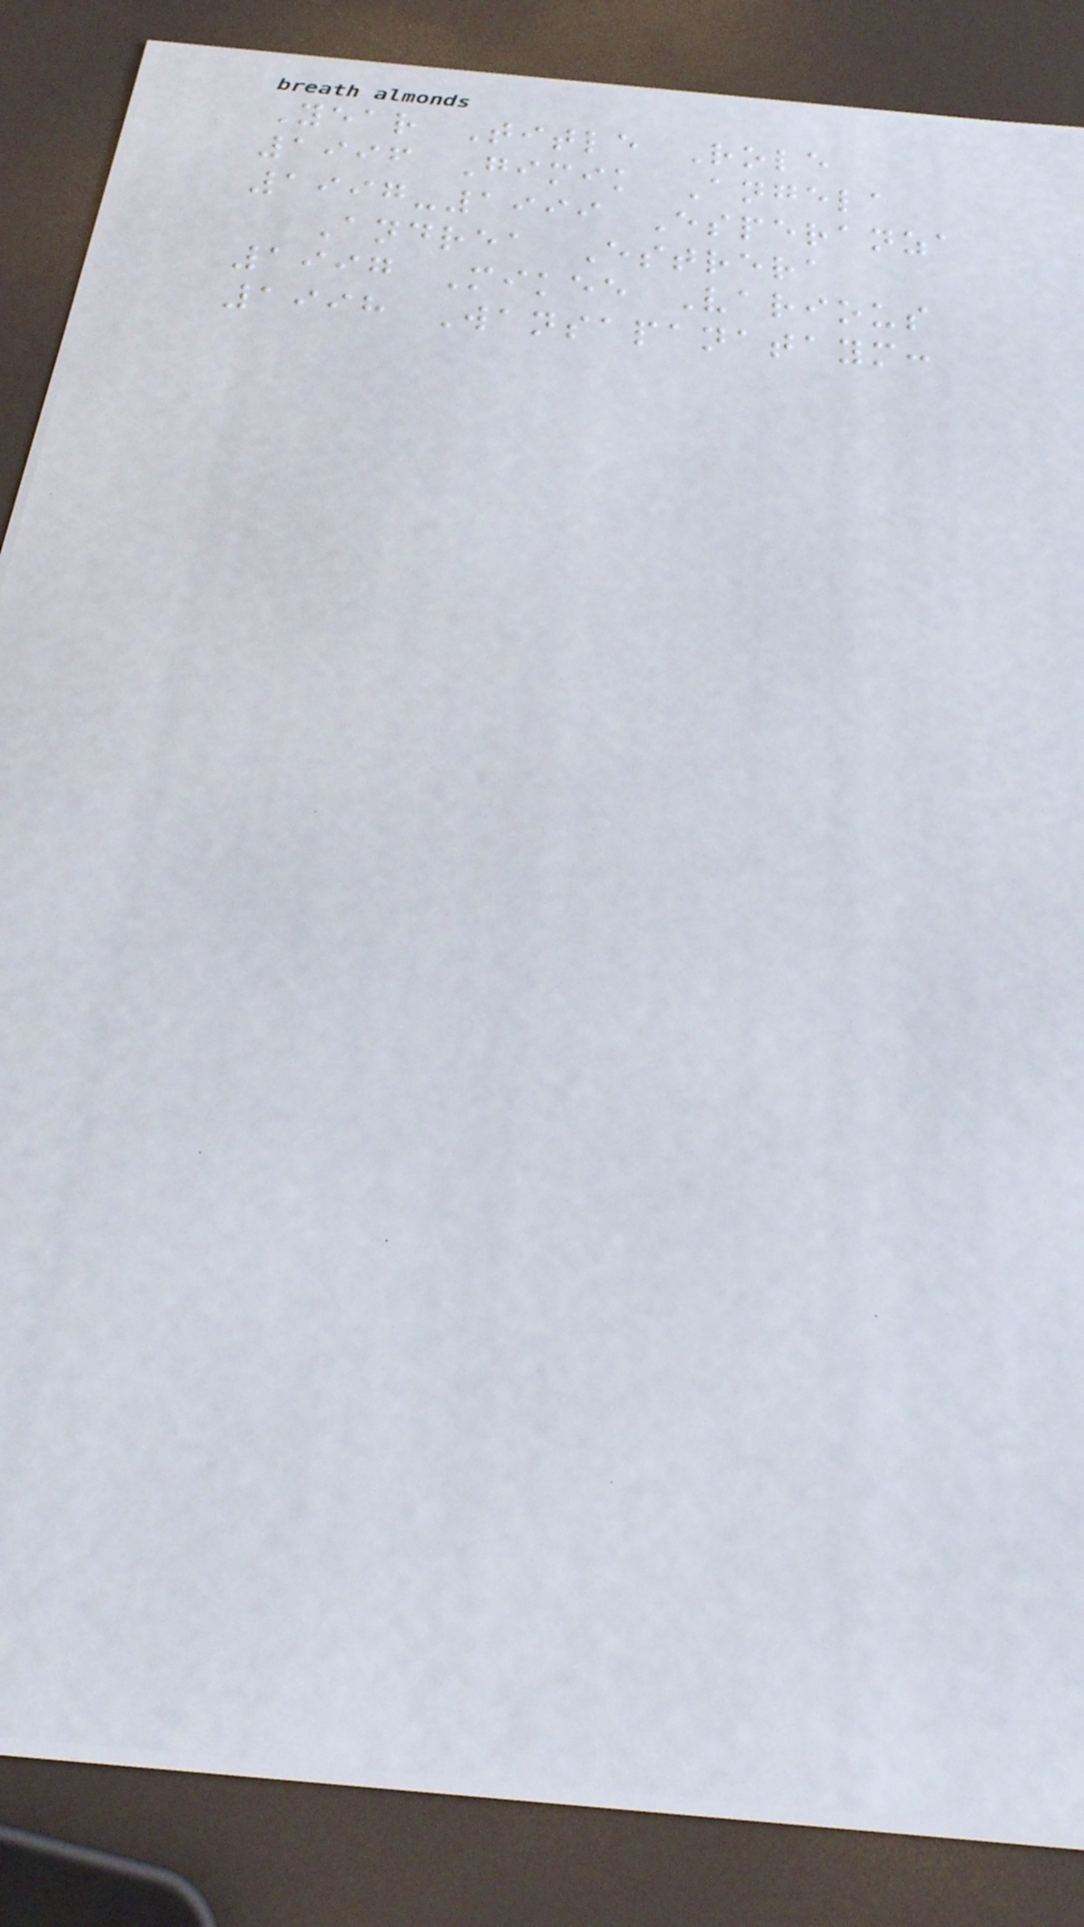Year Title Role
1996 Gimik Angela
1997-1999 Esperanza
Andrea Estrera
1997 Mikee Various
1998 Wansapanataym:
